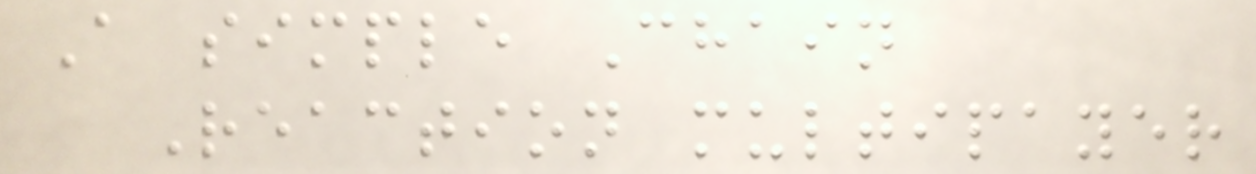A simple Chain
Reaction multipayer
